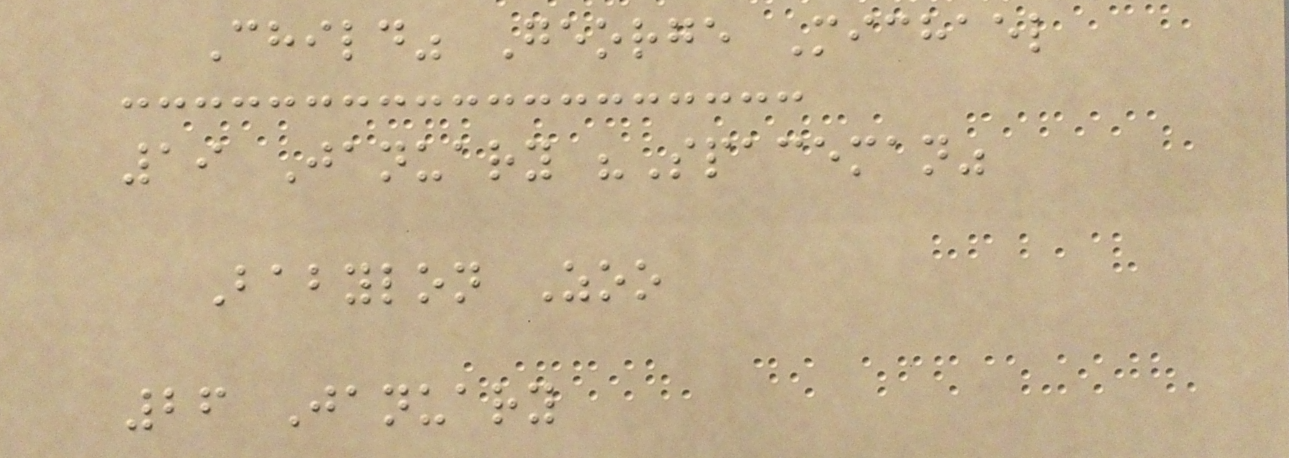Child" George Michael
19 January "Spaceman"
Babylon Zoo
26 January
